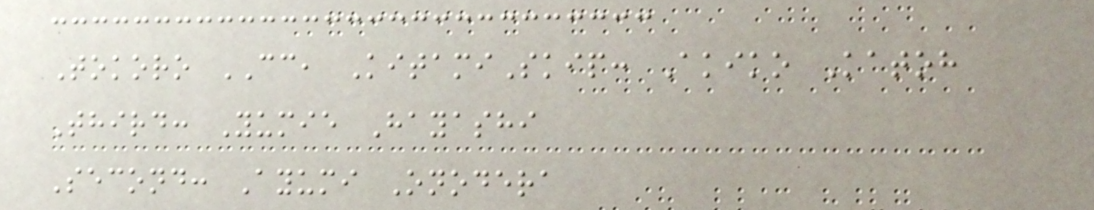Tokoro CC, KitamiSkip: Akiko Katoh
Third: Yumie Hayashi
Second: Ayumi Onodera
